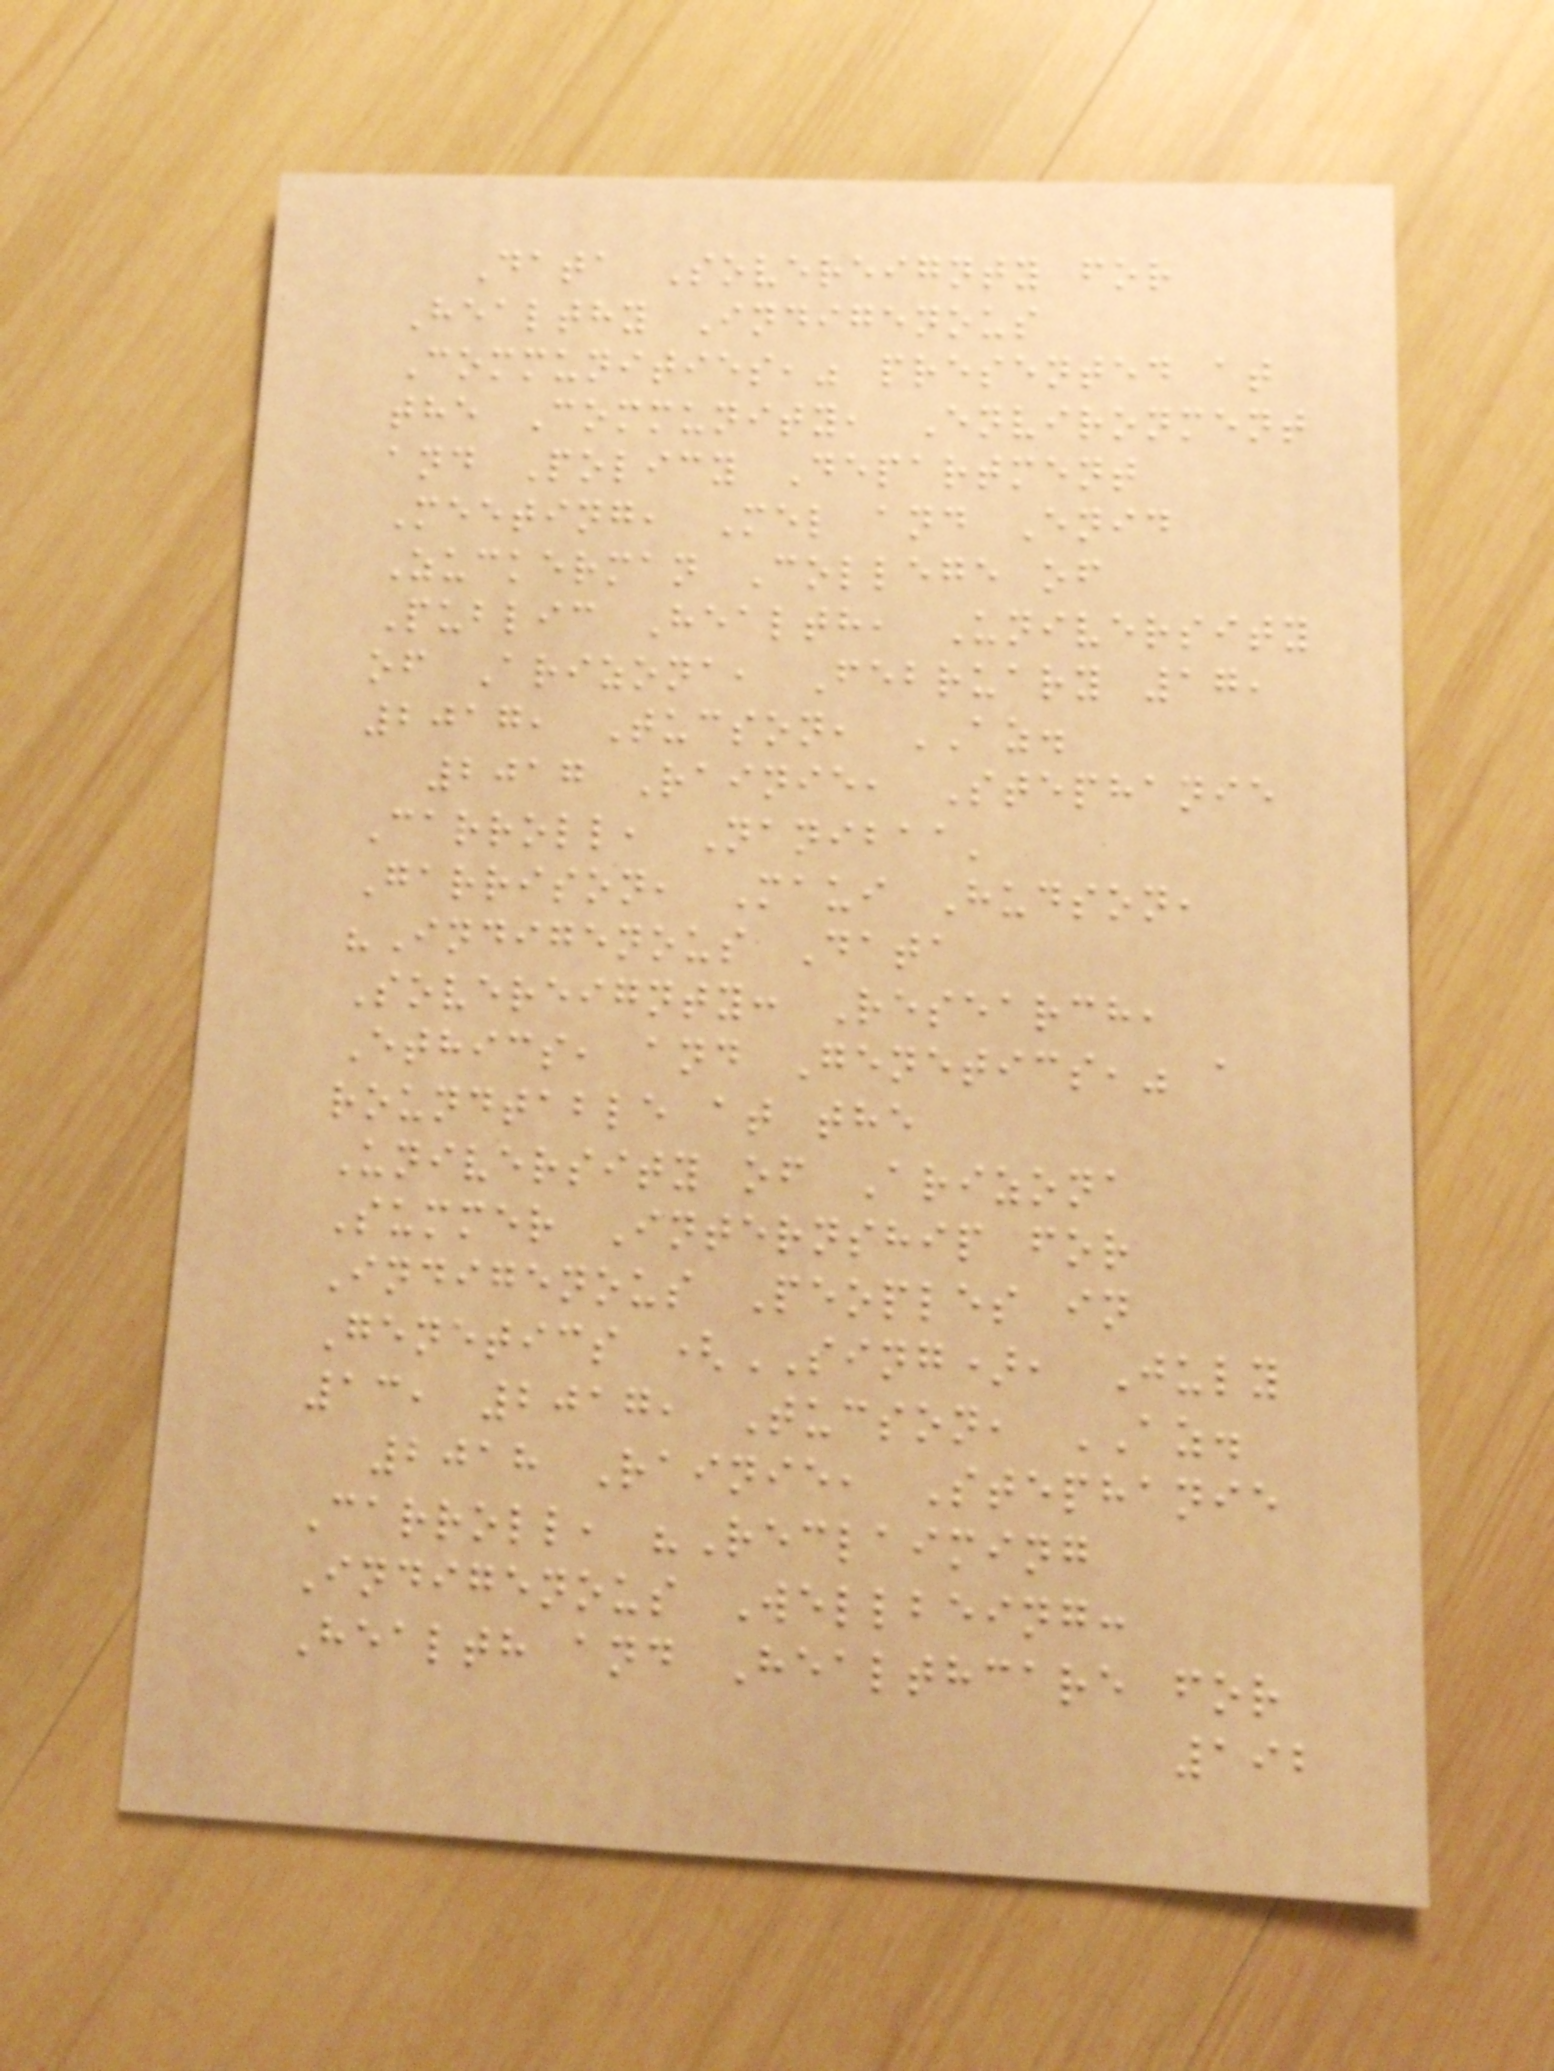Data Sovereignty for
Healthy Indigenous
Communities," presented at
the Community, Environment
and Policy Department
Meeting, Mel and Enid
Zuckerman College of
Public Health, University
of Arizona, February 17,
2017, Tucson, AZ.
2017 Rainie, Stephanie
Carroll, Nanibaa'
Garrison, Maui Hudson,
"Indigenous Data
Sovereignty: Research,
Ethics, and Genetics," a
roundtable at the
University of Arizona
Summer Internship for
Indigenous Peoples in
Genetics (SING), July
13, 2017, Tucson, AZ.
2018 Rainie, Stephanie
Carroll, "Reclaiming
Indigenous Wellbeing:
Health and Healthcare for
192
